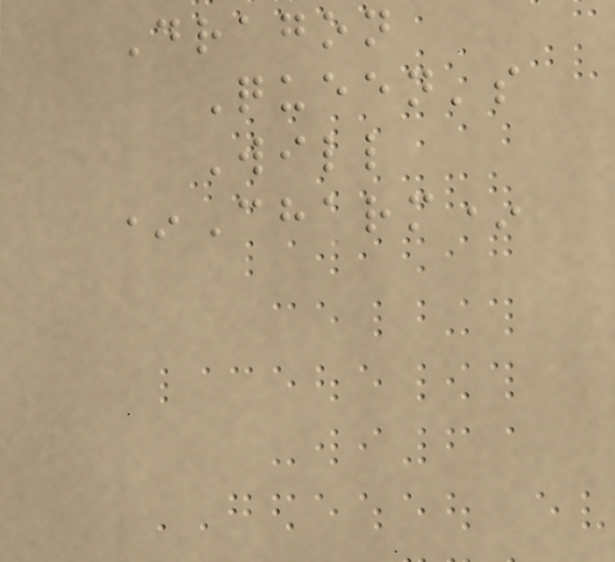Dragon
Queen's
Will
*Charm*
